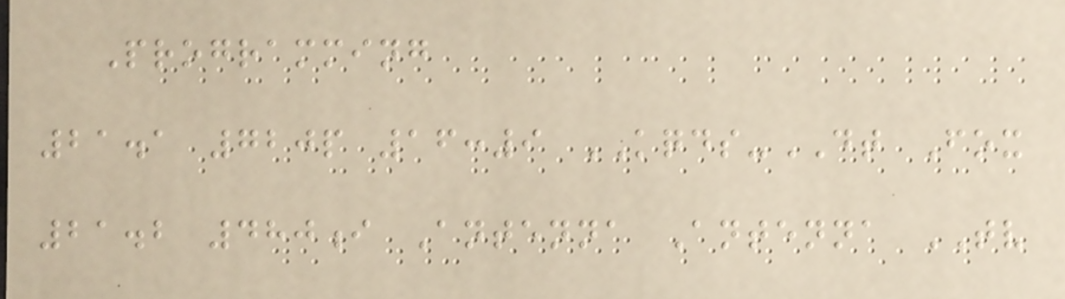Programming
21.1 720p 16:9 KQDS-DT Fox
21.2 480i Antenna Antenna TV
